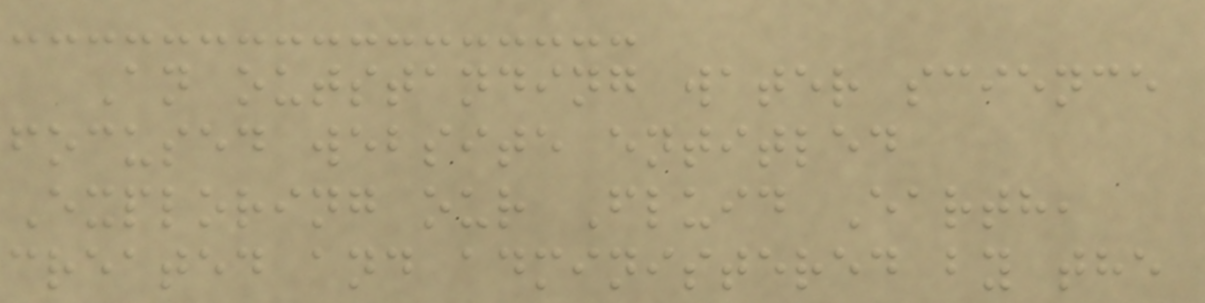An outstanding water science
focused website entitled
Exploring our Fluid Earth,
created and administered by the
